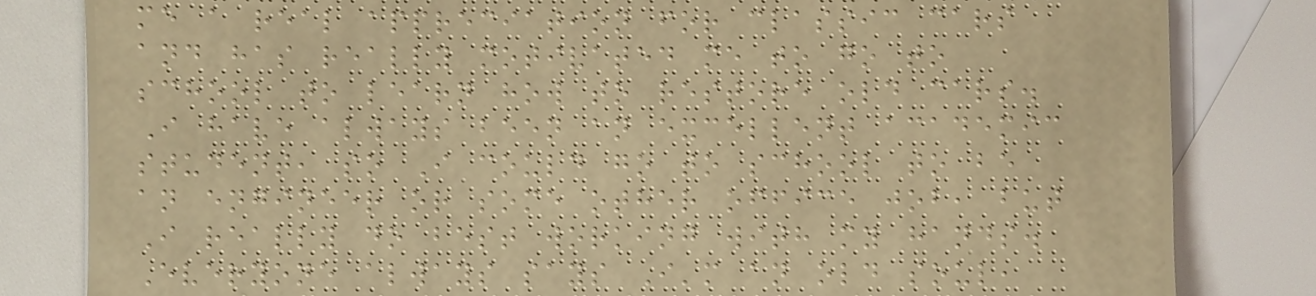me a real appreciation for classic cars
and has really motivated me to go to
school to learn how to restore old cars.
I have always been an excellent academic
student, so I could go to school to be
an engineer or some other office job, but
I really do best working with my hands.
Everyone always says I'm an old soul,
